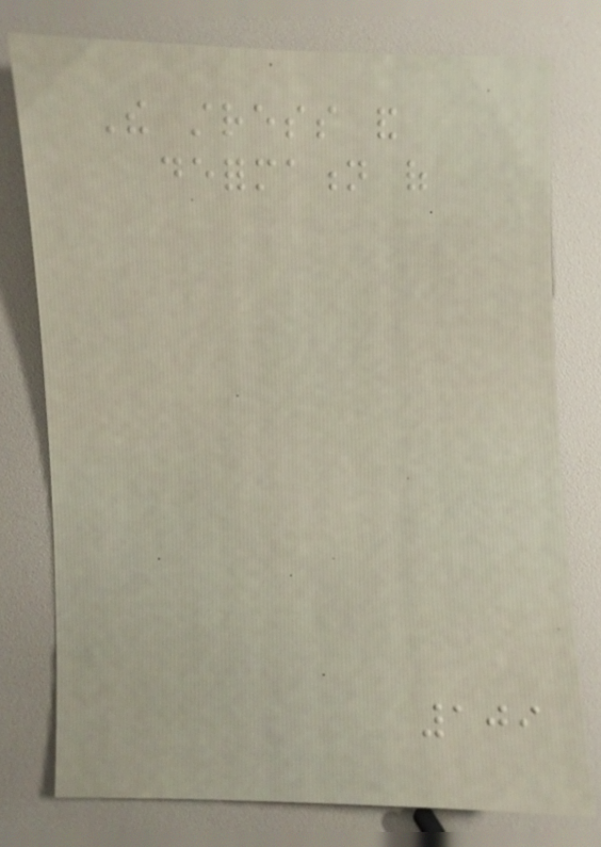The stress and
deformation of
109
